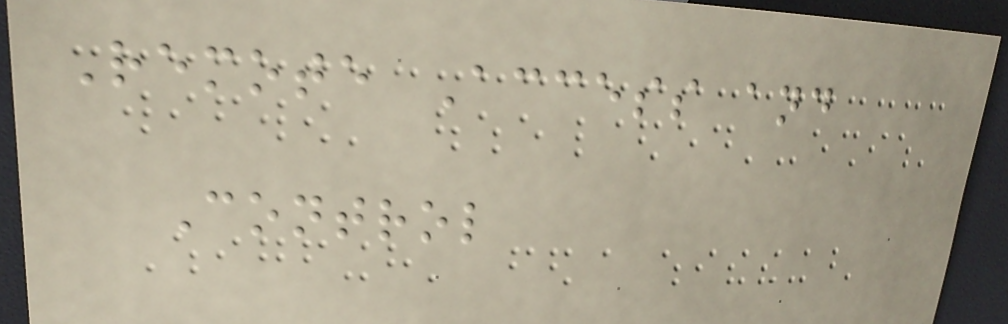Remote Access and
Control
